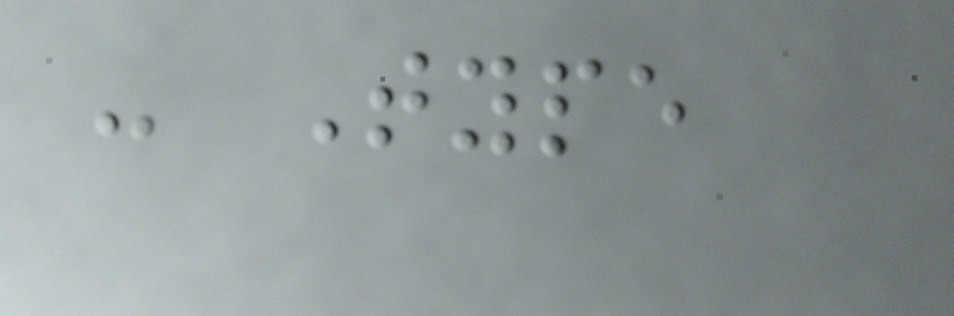- Type
